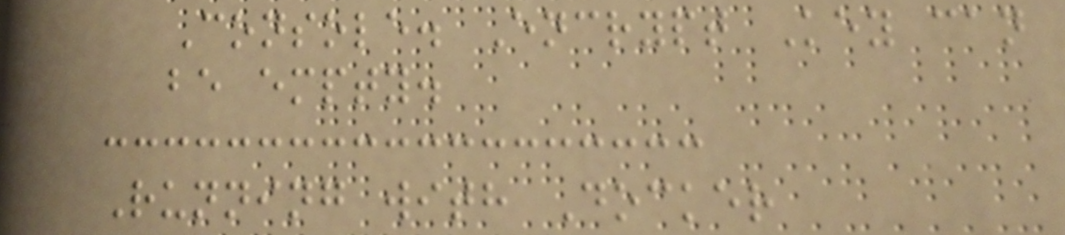Console. Encrypt Key can
be empty.
Running with Docker
